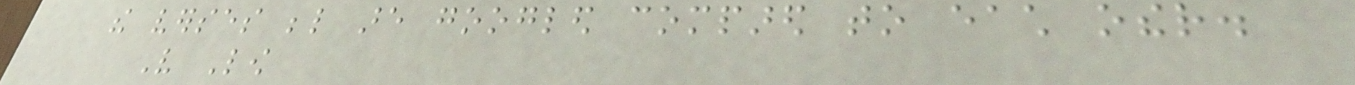the verses below are googled compared to each other.
Very Low
